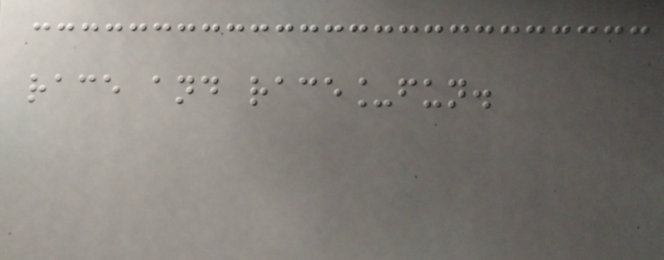race and race_fun.
